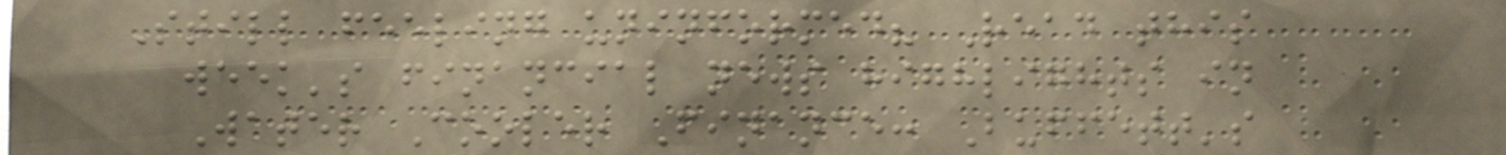Still feeling uninformed? Read this
week's financial news highlights in
Water Cooler Finance: Buffett's
